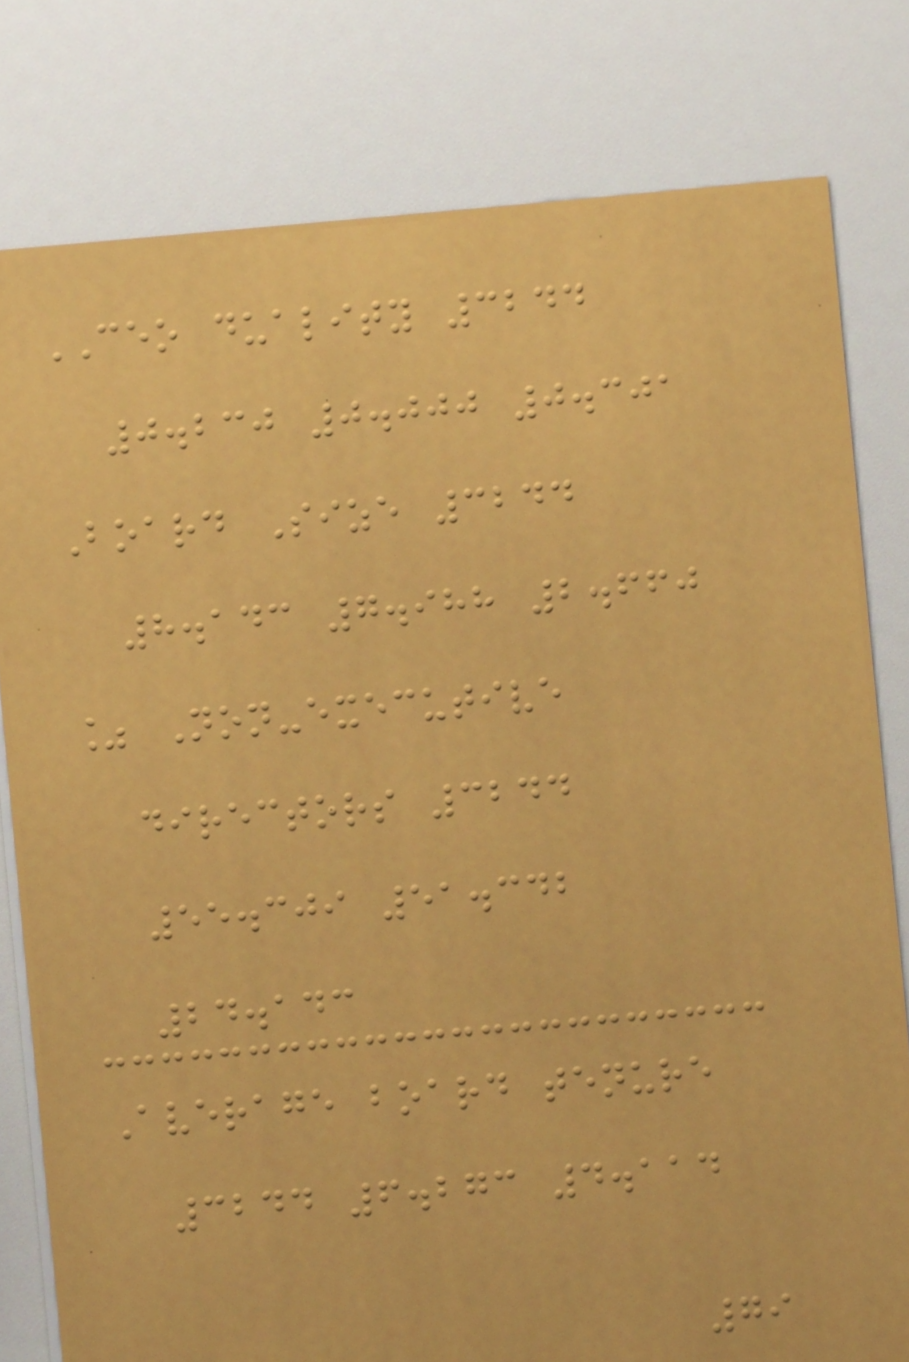CEO duality 3244
0.230 0.000 0.301
Board Size 3244
8.143 7.988 2.660
% Non-executive
directors 3244
55.309 51.342
24.143
Average board tenure
3244 6.273 4.114
79
